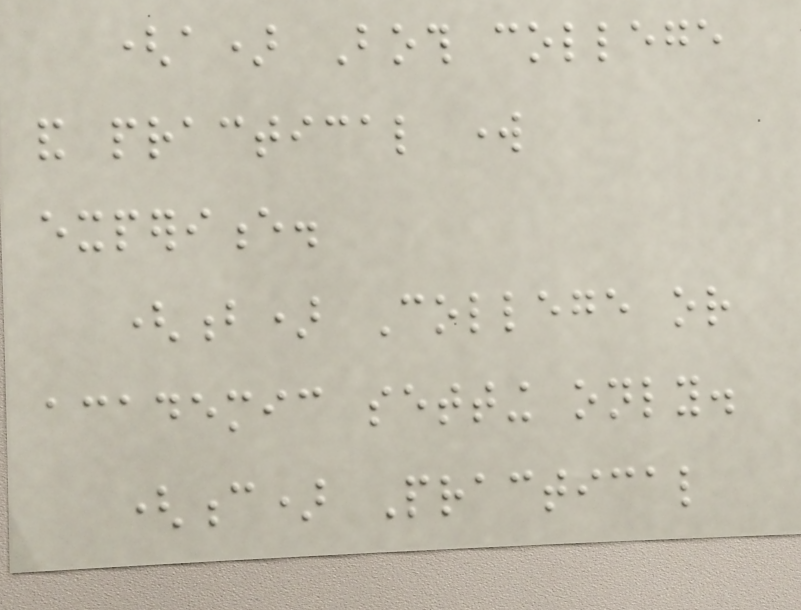(a) Both college
and practical work
experience.
(b) College or
academic setting only.
(c) Practical
